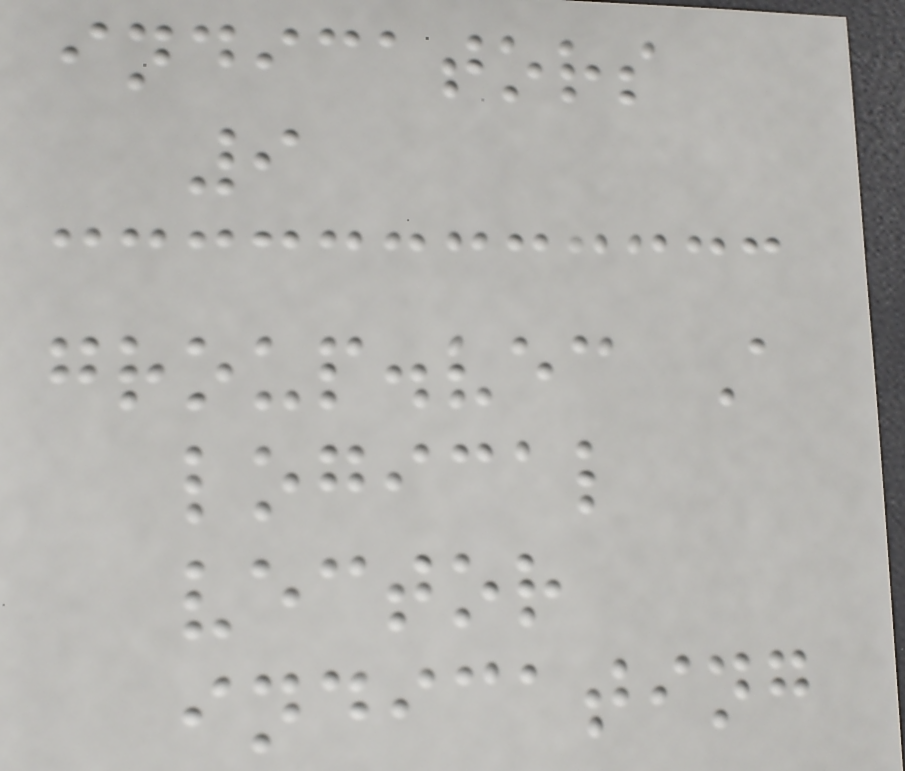indicators
9
group.vec A
logical
vector
indicating
